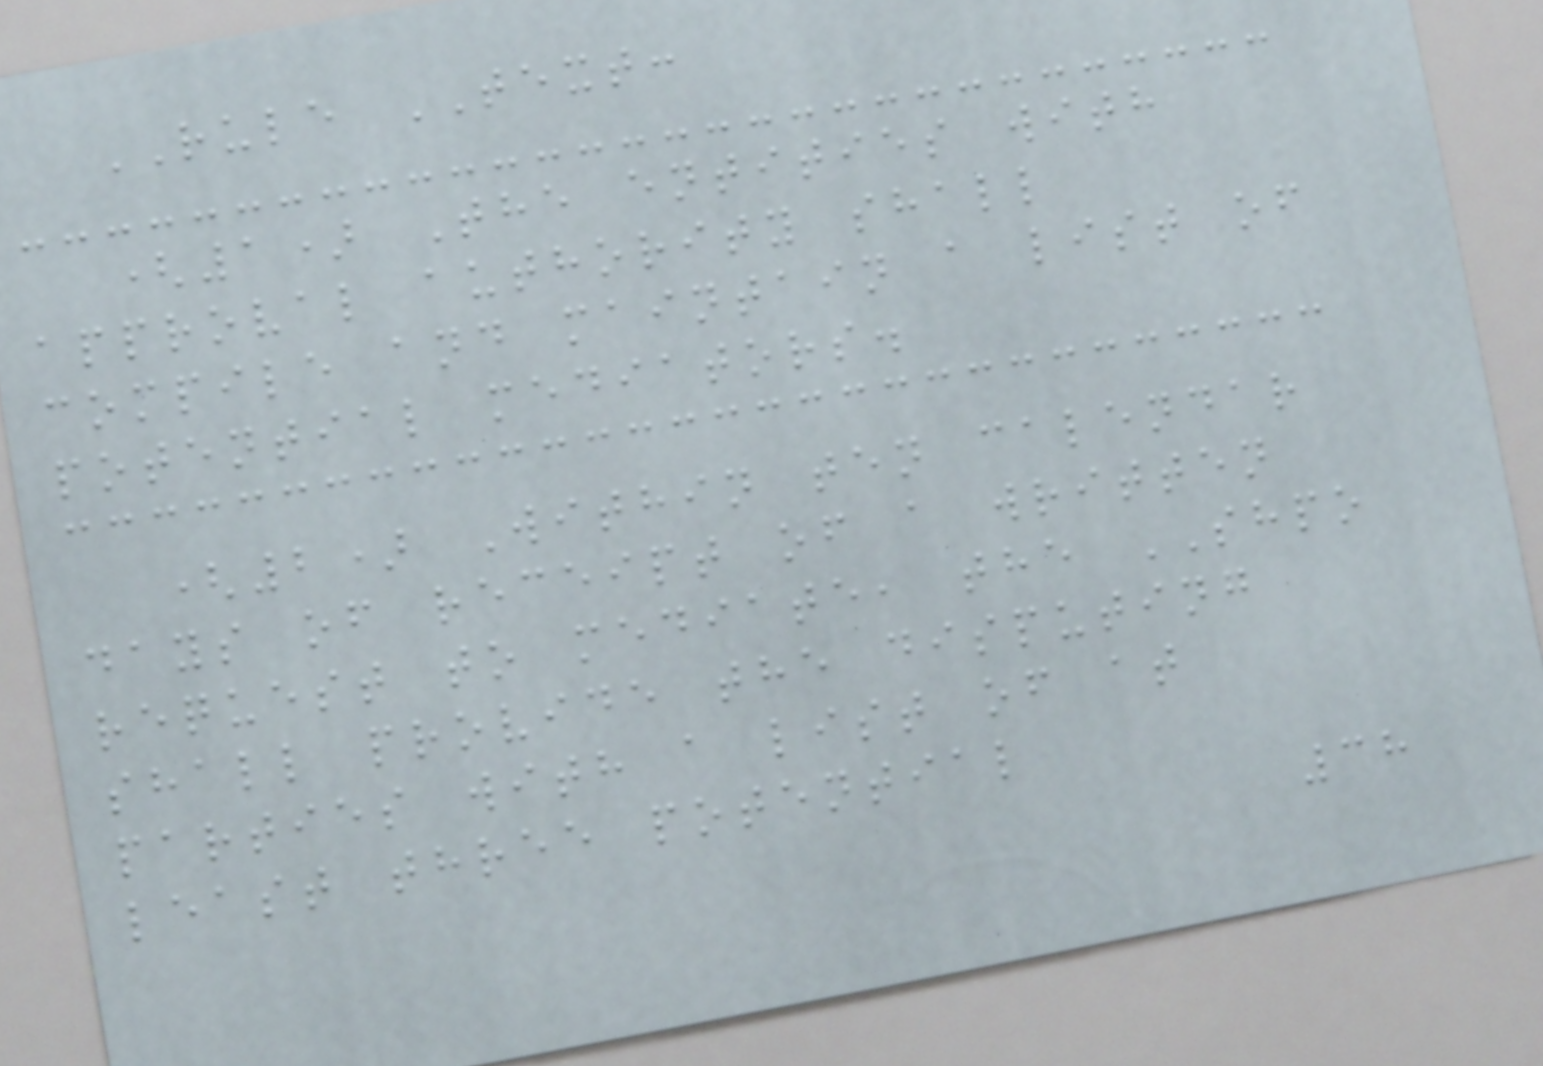RULE TEXT:
(1) The entities with
approval authority shall
compile and maintain a list of
potential mediators.
(2) Within ten calendar
days of receipt of a written
request to mediate, the SHPO
shall provide the disputing
parties with a list of at
least three potential
38
